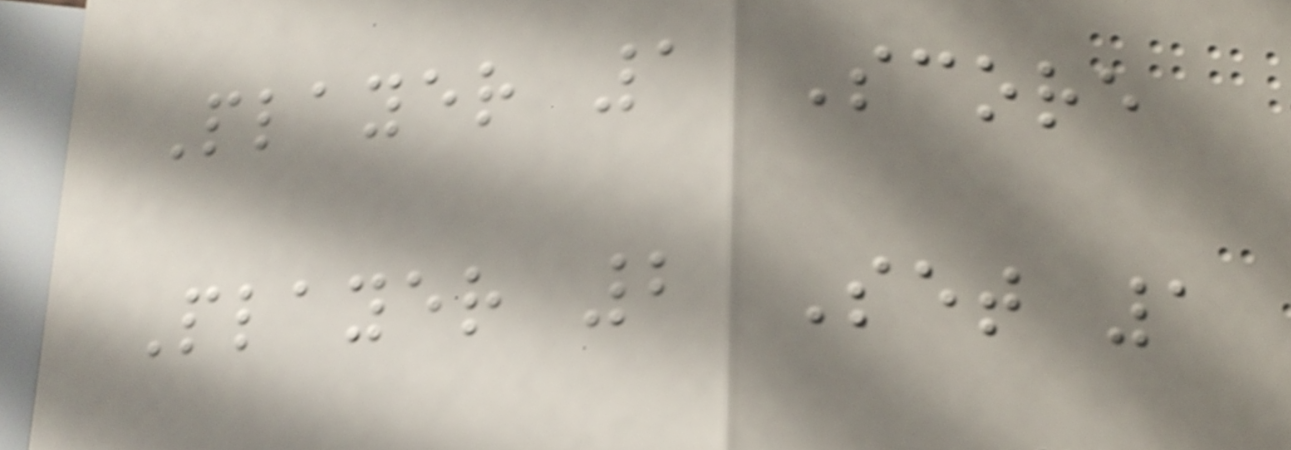Player 1 Score
Player 2 Set 1
